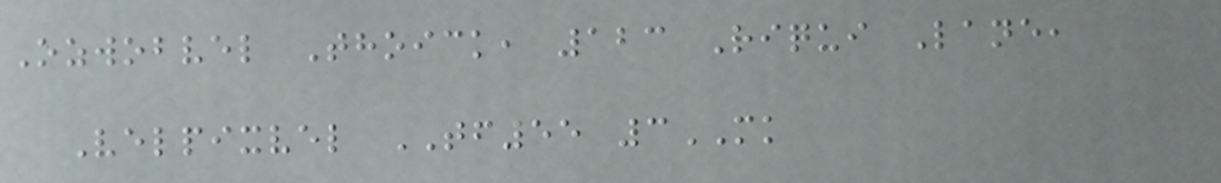Ozwobvel Thoick, 123 Riqui Lane,
Velpixvel TF55 3MK
